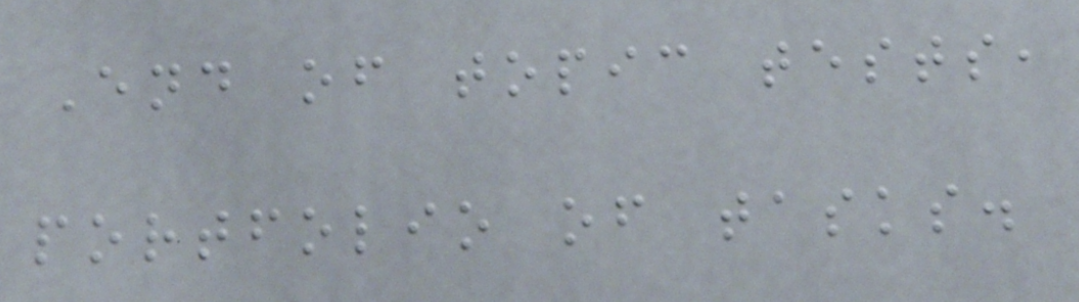End of topic tests,
portfolio of tasks.
